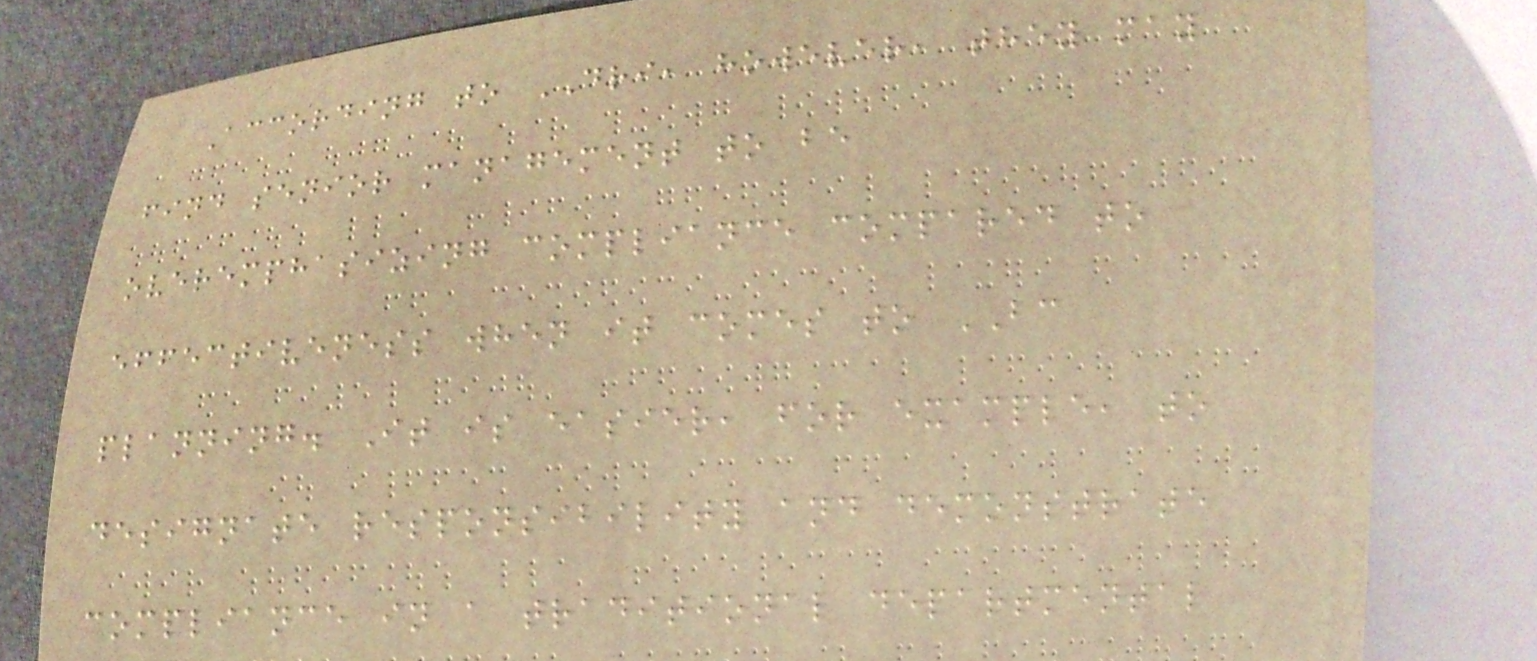According to DRI, however, they may
find senior management to be
overemphasizing compliance compared to
effectiveness when it comes to BC
planning. It is easier, for example, to
designate responsibility and demonstrate
compliance in a traditional departmental
